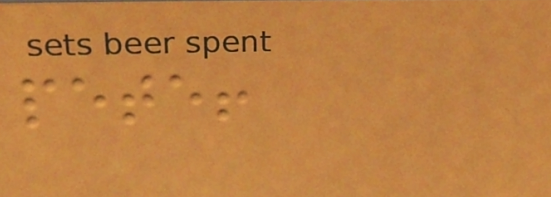pete!
